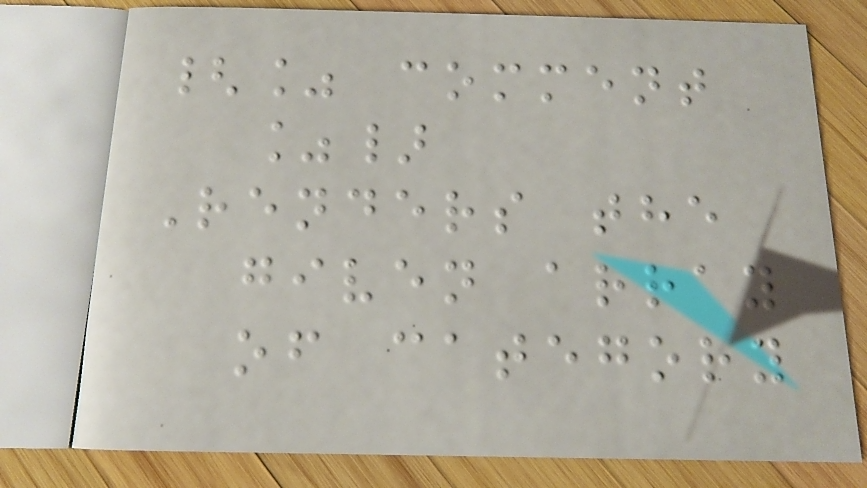{% comment
%}
Renders the
given array
of category
